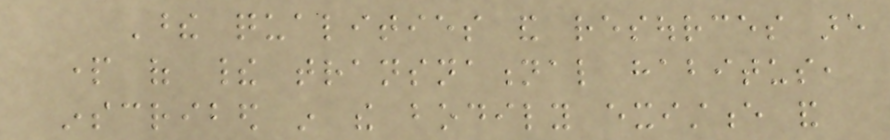These qualities and resources are
part of their transnational habitus,
inscribed in the bodily existence and
